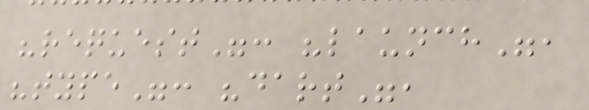"request": "launch",
"type": "dart",
